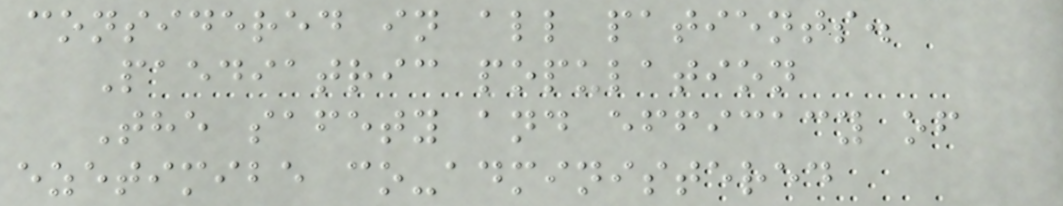considered in all patients.
Paediatric population
The safety and efficacy of
ezetimibe co-administered
